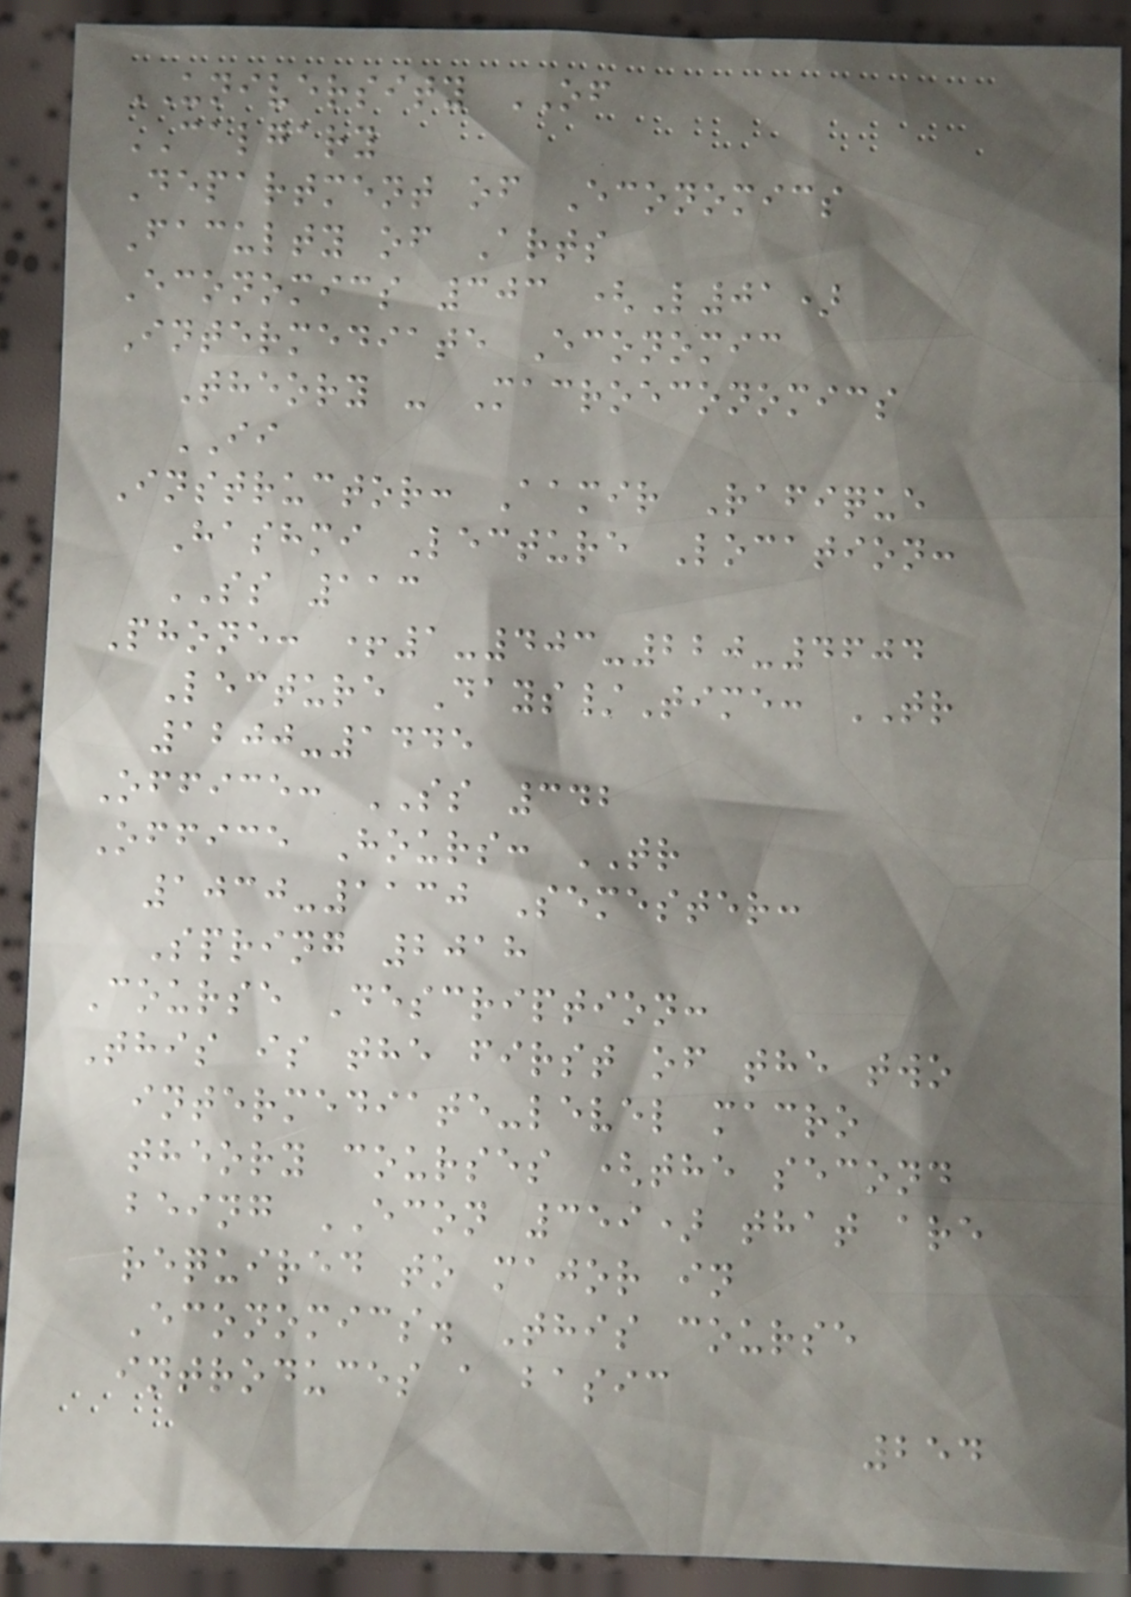UNIVERSITY OF
CALGARY
Department of Economics
Faculty of Arts
Economics 303 (L01)
Intermediate Economic
Theory - Macroeconomics
II
Instructor: Aamir Rafique
Hashmi Lecture Location:
SS 113
Phone: +1-403-220-4604
Lecture Days/Time: TR
1200-1445
Office: SS 342
Office Hours: TR
1030-1130 Semester:
Spring 2018
Course Description:
This is the first of the two
intermediate-level macro
theory courses (the second
being ECON 359) that are
required to major in
Economics. This course
introduces a basic
254
